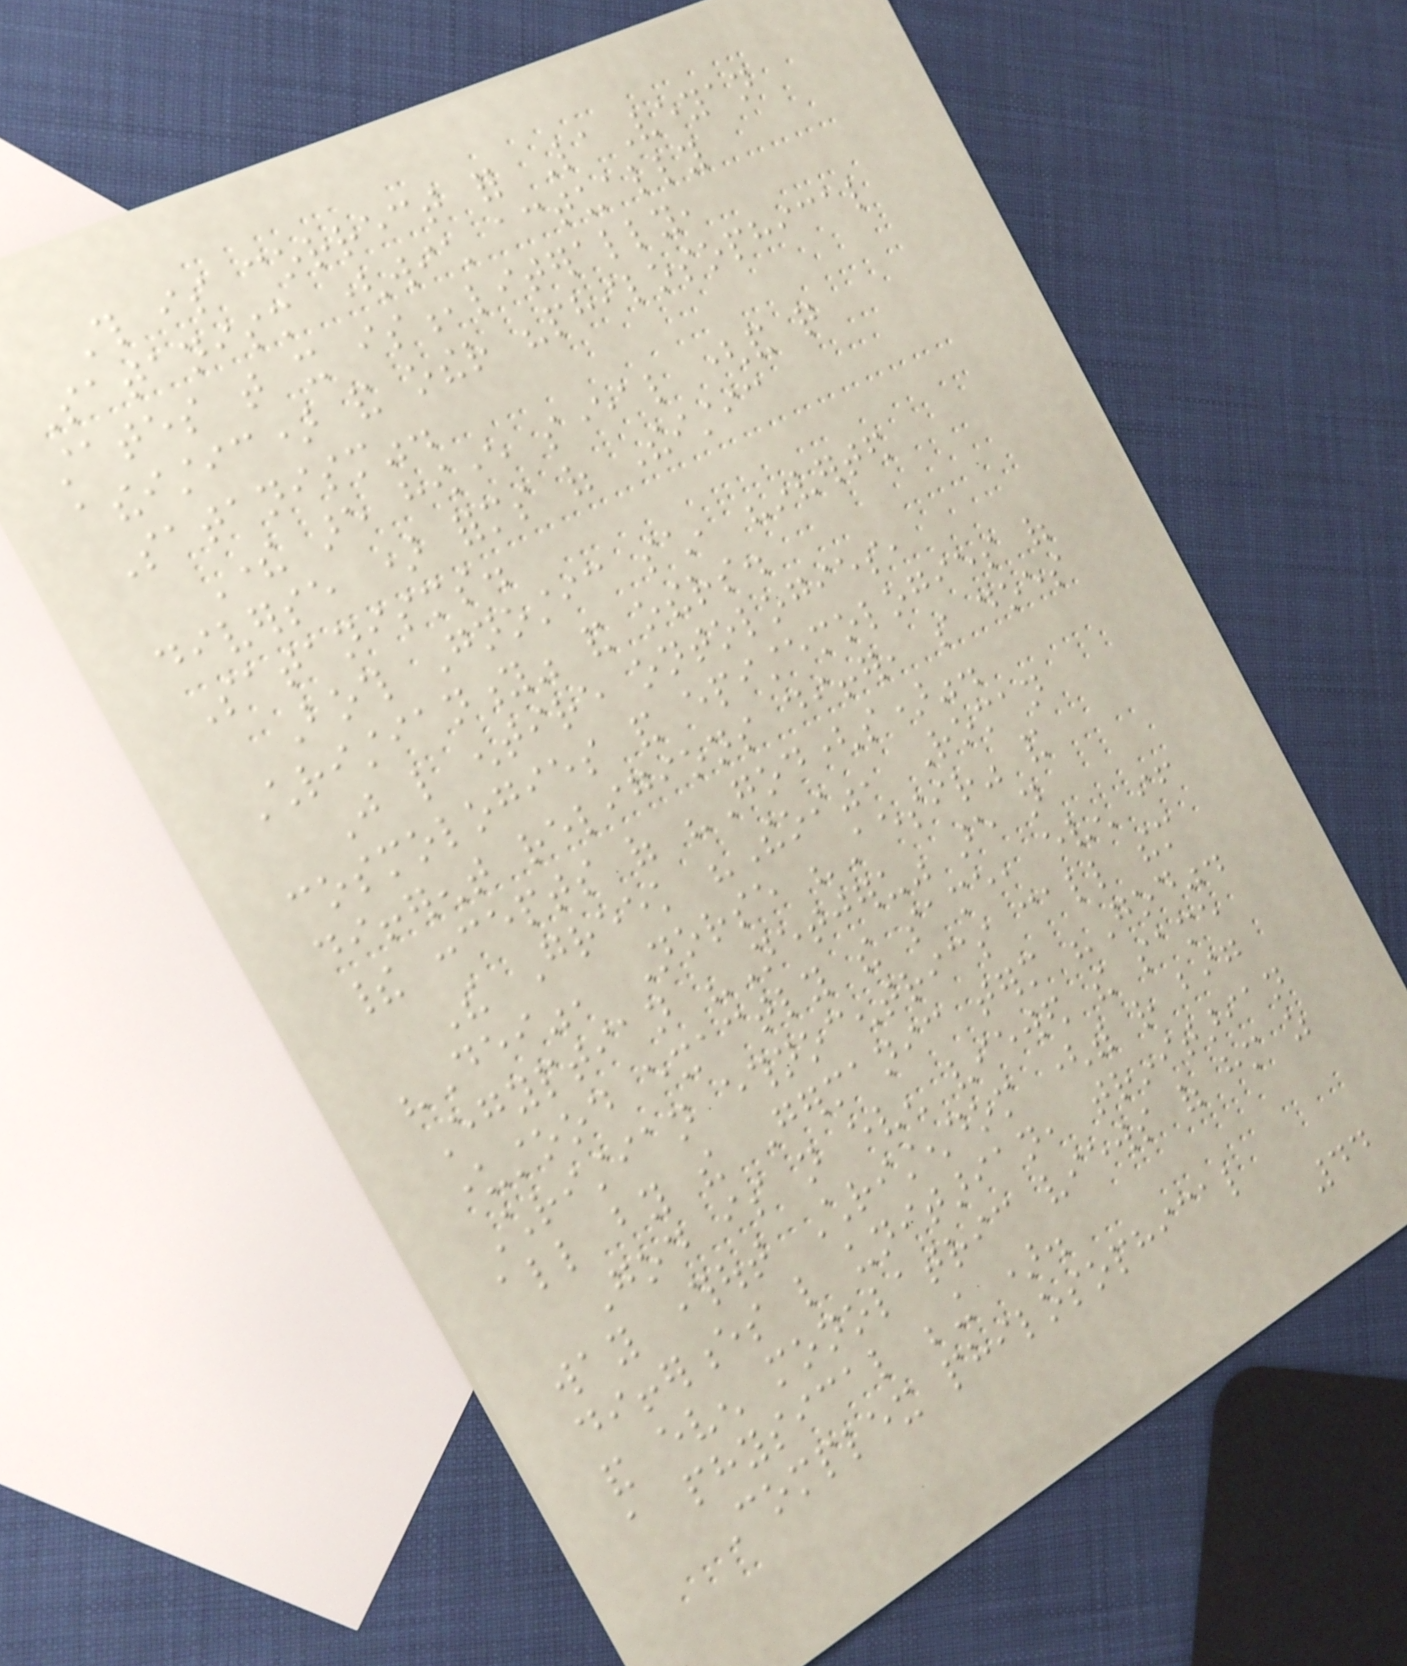This is correct for LaVeyan
Satanism (wich actually
states that it is,literally,
atheistic) and other "philosophical
Satanism".
There are however several (and quite
diverse ) forms of Theistic
Satanisms.
Both Gnostic such, "inverted
Christianity" and others.
Just like entire ontologies,
cosmologies and epistemologies of
different religions differ, so does
their concepts of "God(s)".
The Greek "Theoi", Roman
"Dei", Norse "Aesir" and
Egyptian "Netjeru" are not
understood exactly the same, even if
Christian ethnocentrics call them
all by the Germanic term "God".
God is not even viewed the same
way throughout Christendom (with rather big
differences like unitarian, trinitarian
and even monolatric views of him as
a physical being ).
Complex philosophical
44
